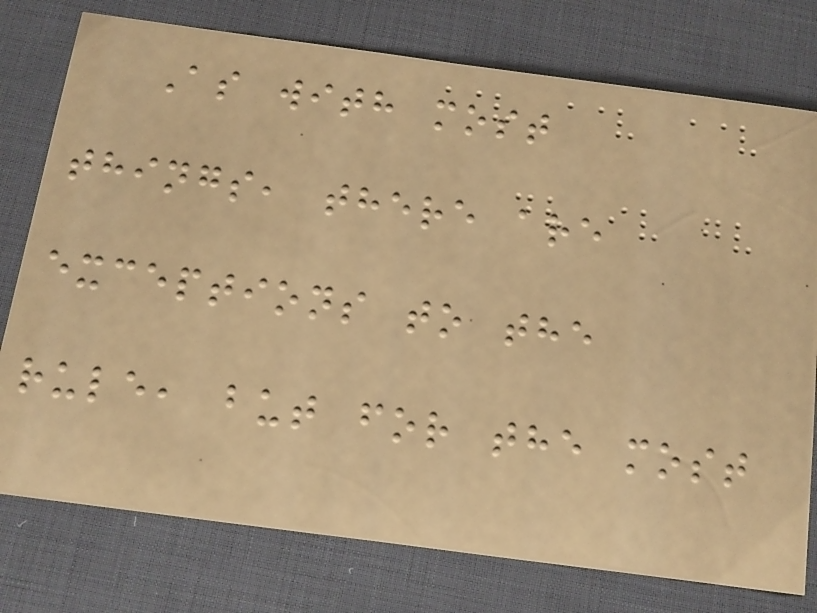As with most
things, there are
exceptions to the
rule, but for the most
